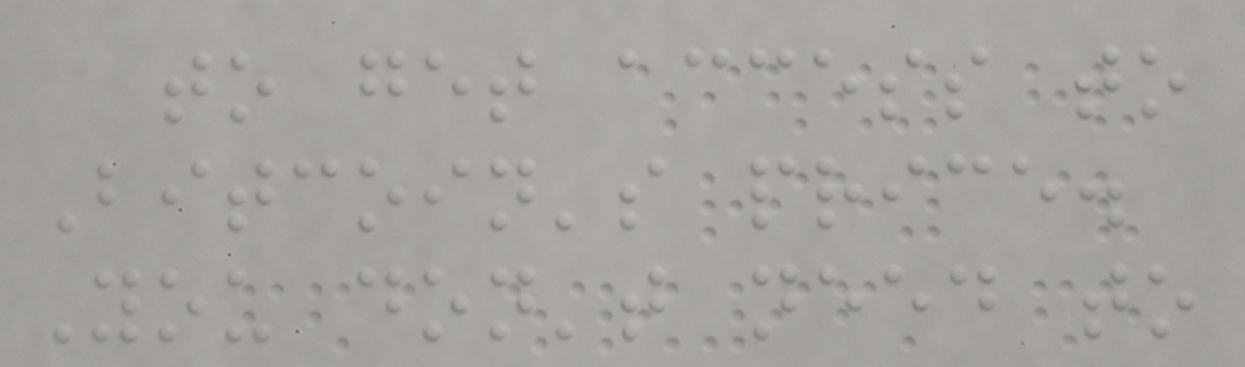to get access to
Bitcoin's price.
You don't need to
